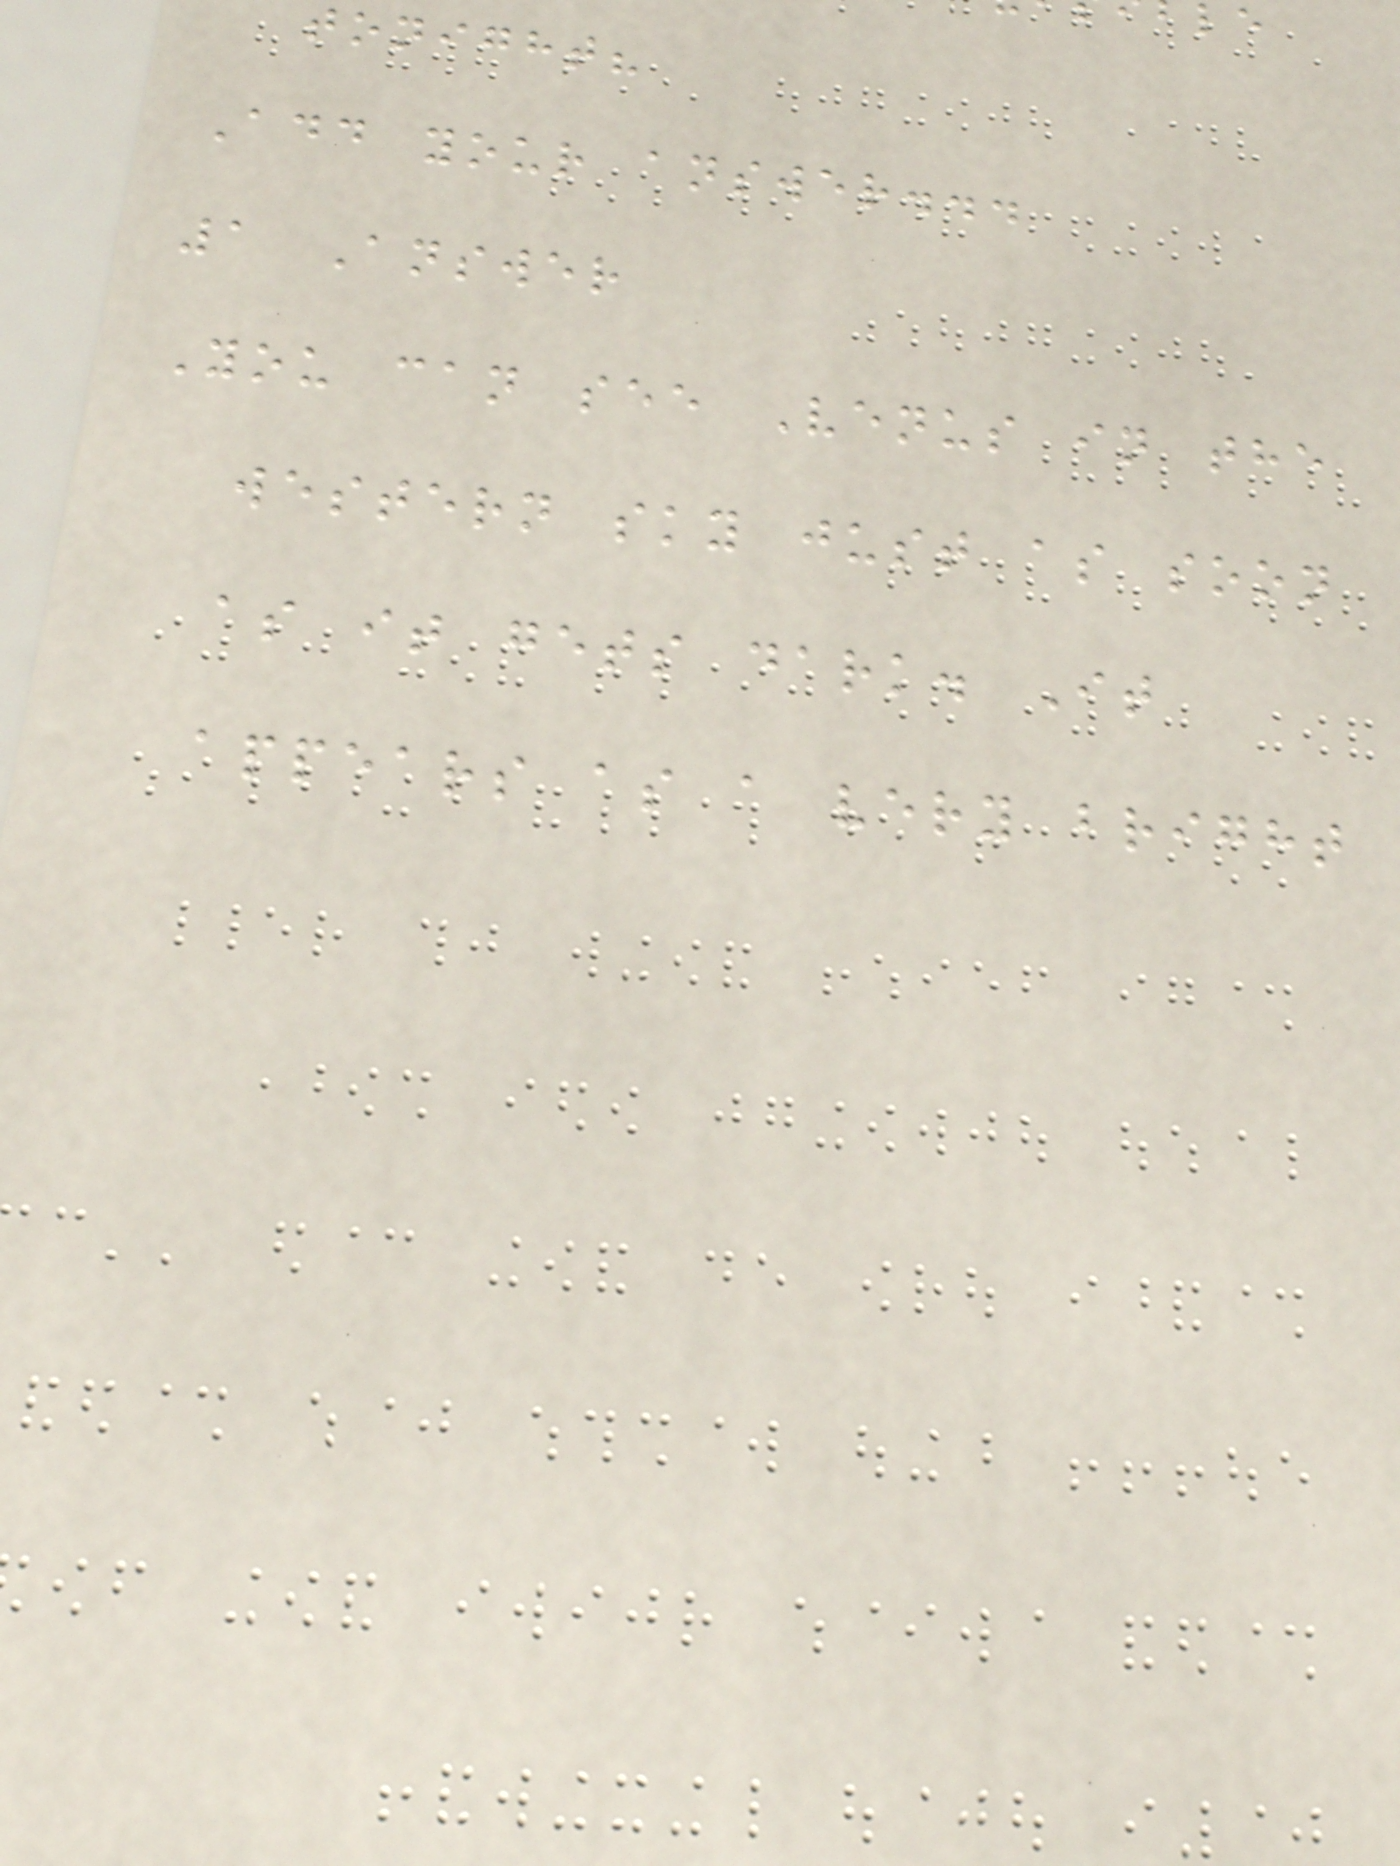tonight?
Add your answer...
1 Answer
You can see Venus in the
western sky just as soon
as it gets dark. It
appears as a very bright
